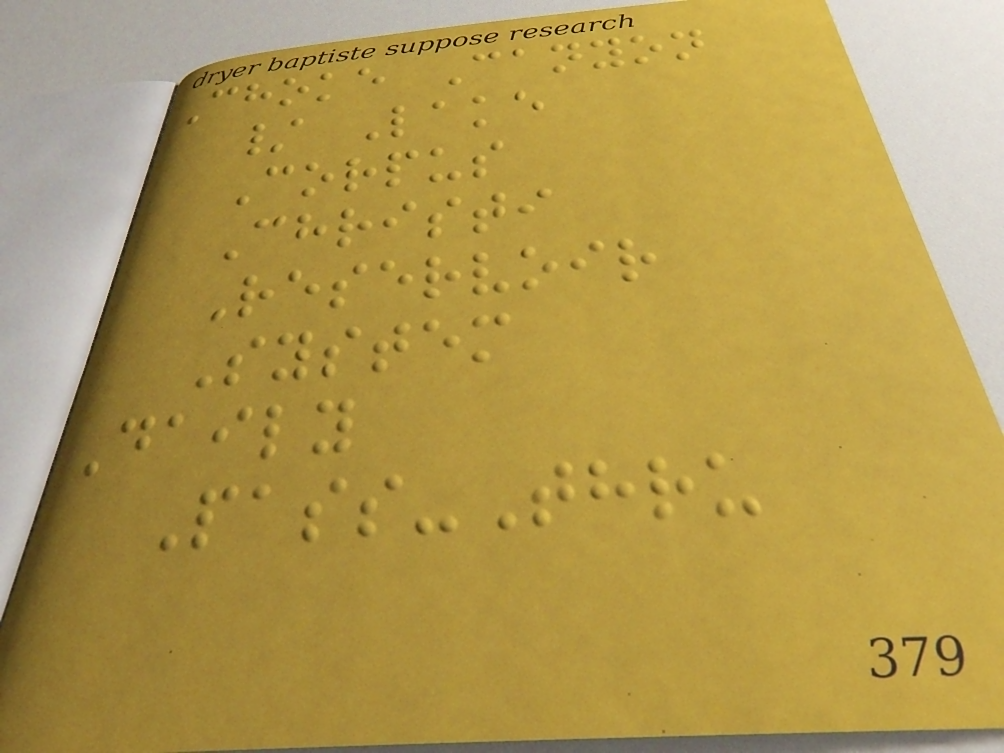Choke Canyon
/ Lake
Corpus
Christi
Reservoir
System
Daily
Pass-Thru
